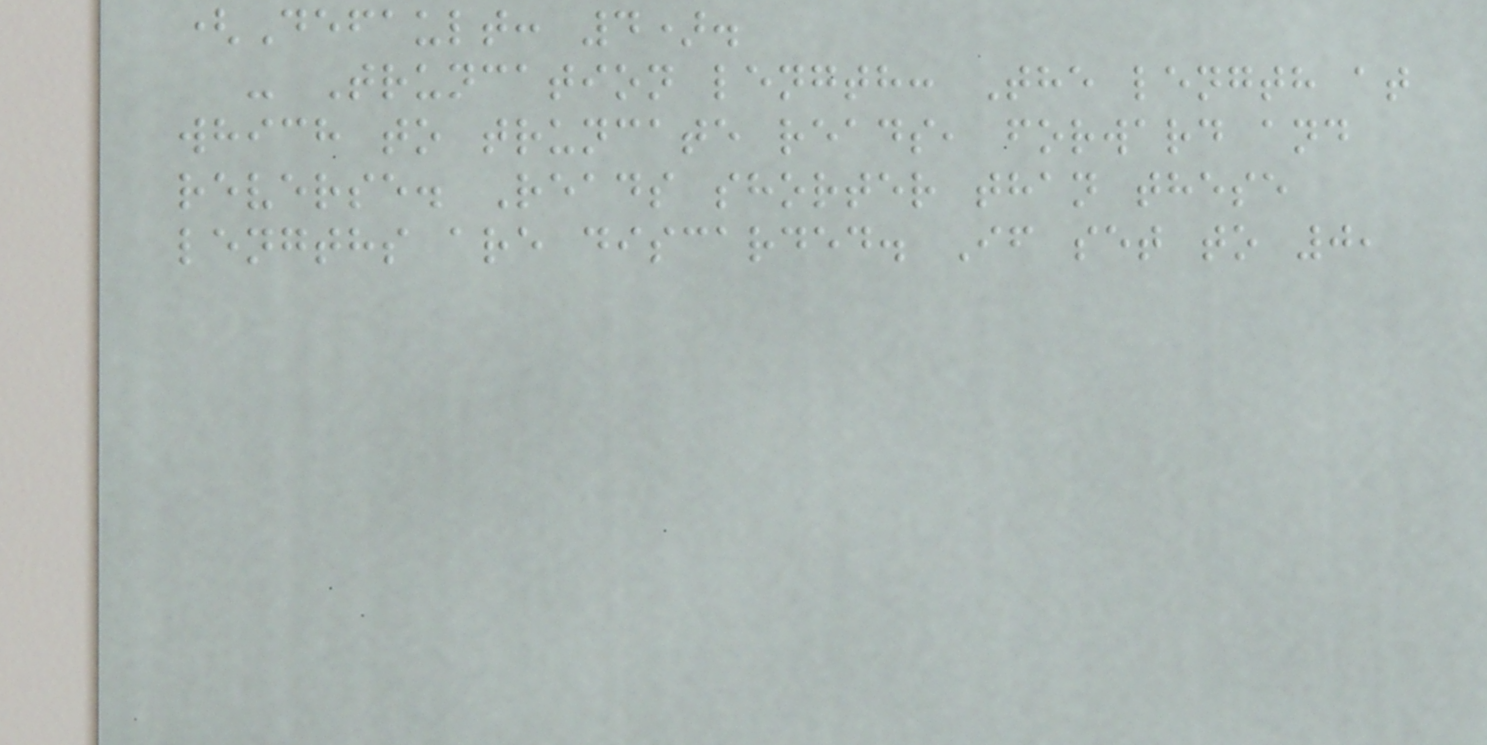(Default: 4).
- Truncation length: The length at
which to truncate reads, forward and
reverse. Reads shorter than these
lengths are discarded. If set to 0,
